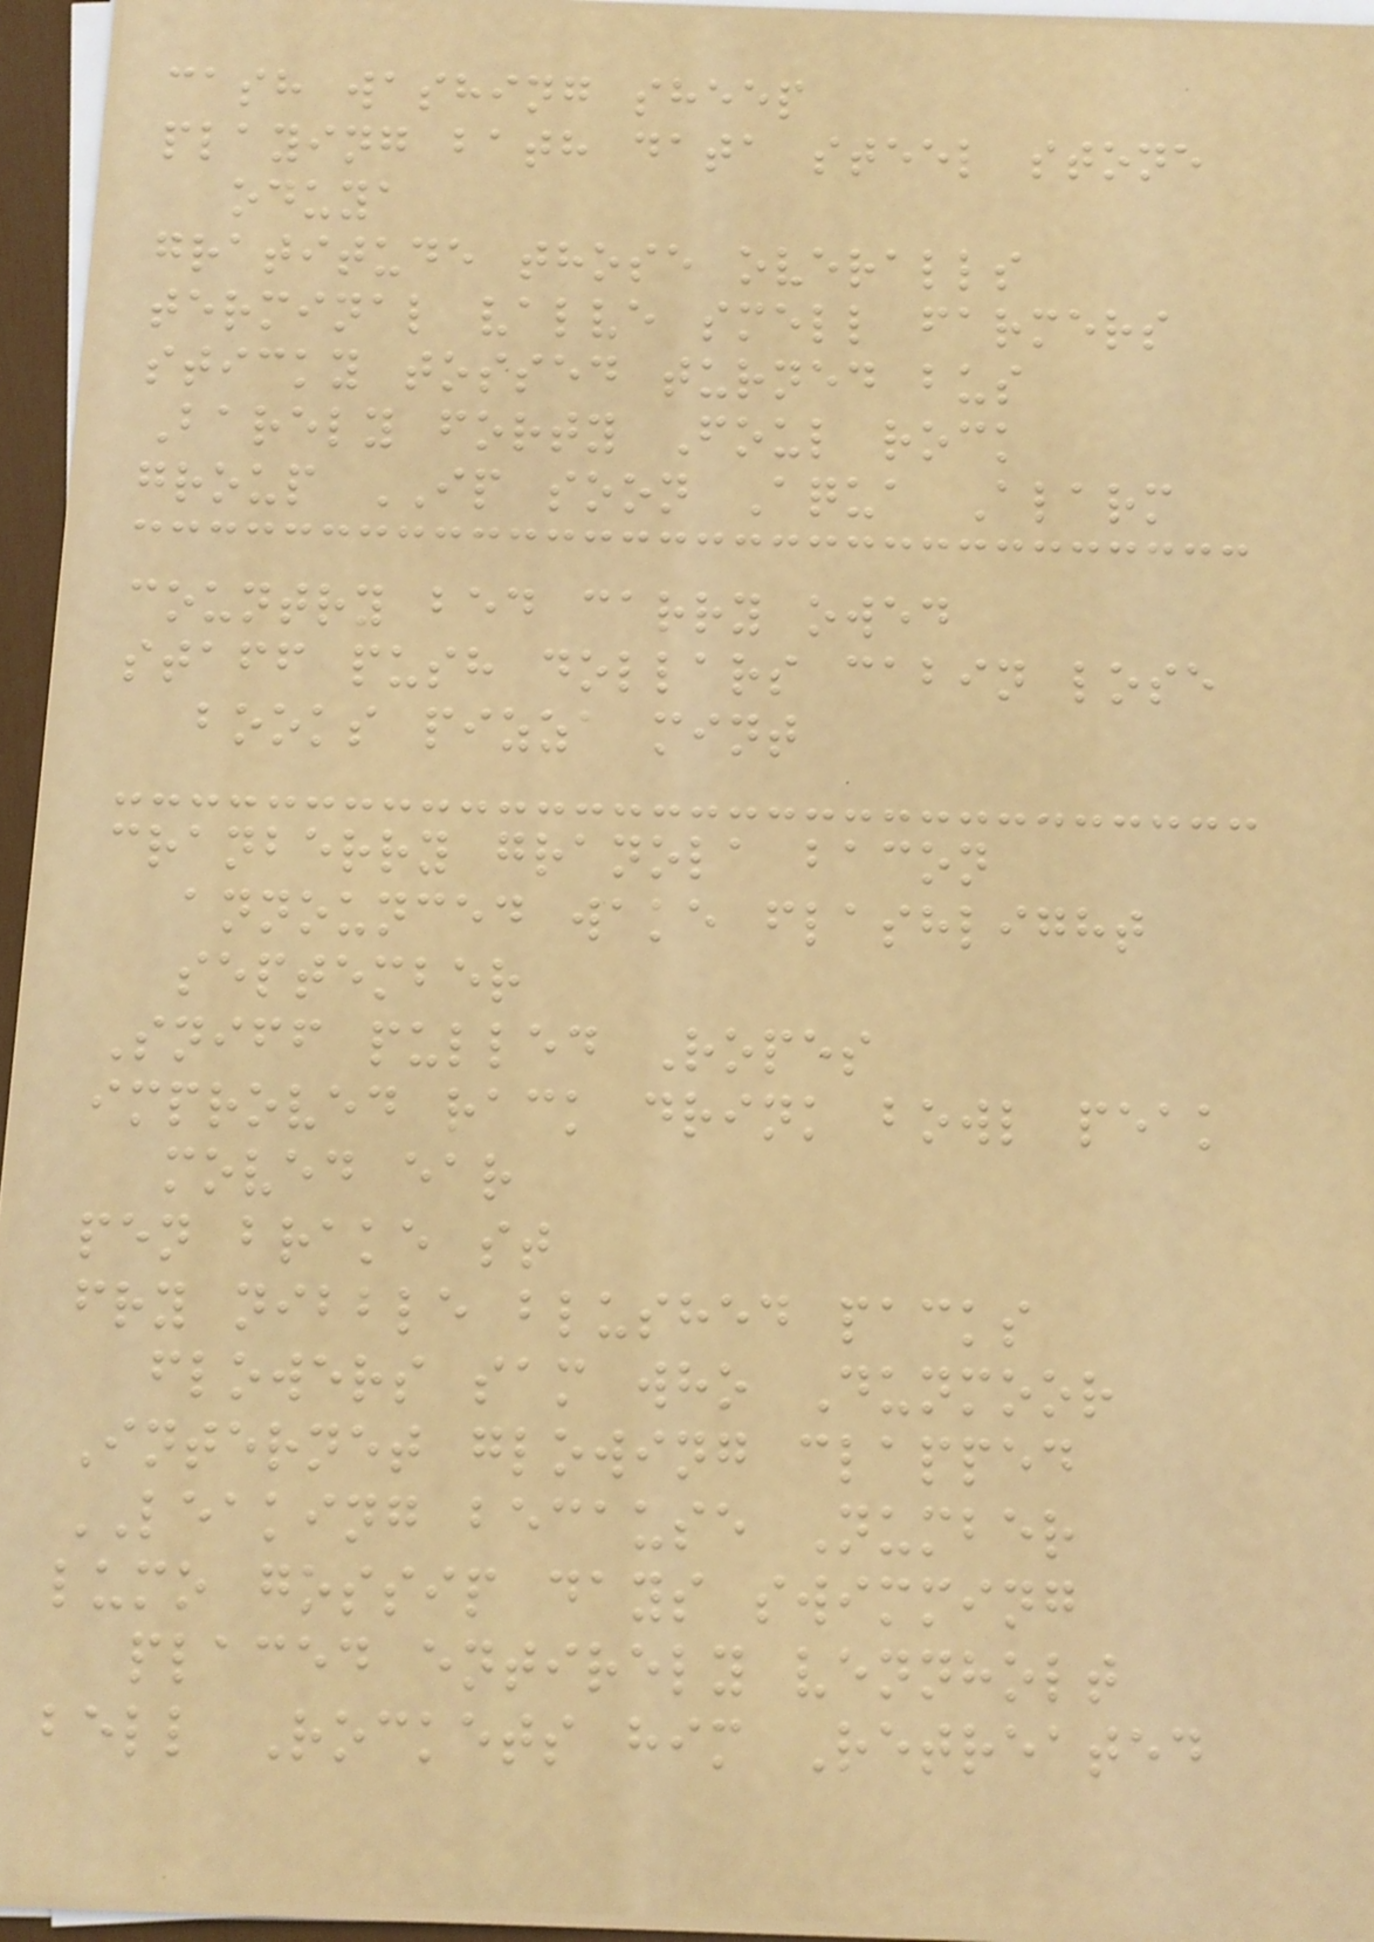cash washing sheep
playing bath data steel stone
oduya
gratitude those overalls
terminal valve smell farmers
sticky tossed turned bus
Barely forty Foul rock
group IP soon Aqua Alarm
country bed carry owed
staff push dollars cabin lose
books pizza mint
cranberry granola bacon
announced wake flashlight
september
Sniff pulled Ropes
improved rack drink bowl peak
moved ear
pen brake st
fry nibble blushed packs
flowers sam who Dunmoor
Internet glowing clapped
LEAKING because Number
lumo gossip days swimming
placed entirely vennholt
bell Rockets him Retreated
